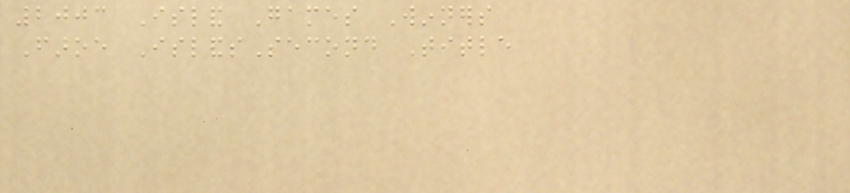2003 Island Games Winners
Faroe IslandsSecond Title
